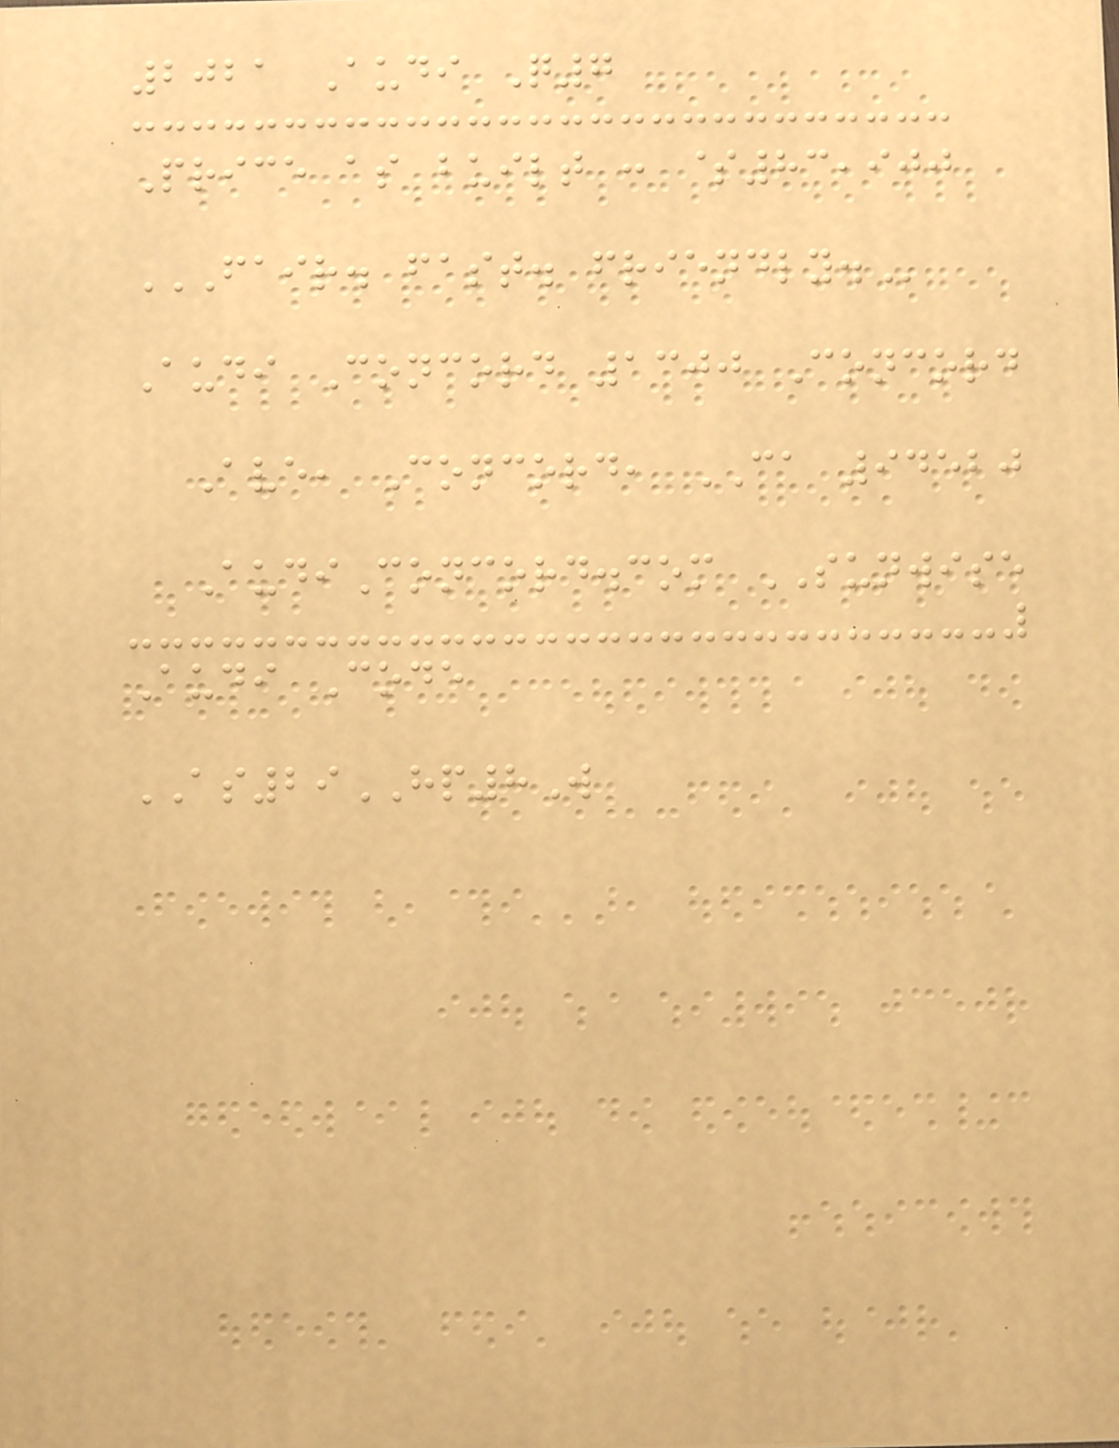2021 Audi Q7
Price as built : $83,900
FAIR. FAST. FRIENDLY.
Audi Concord 1300 Concord
Ave, Concord, CA 94520
AudiConcord.com SUNWISE
Audi Code
AS29HP8W
